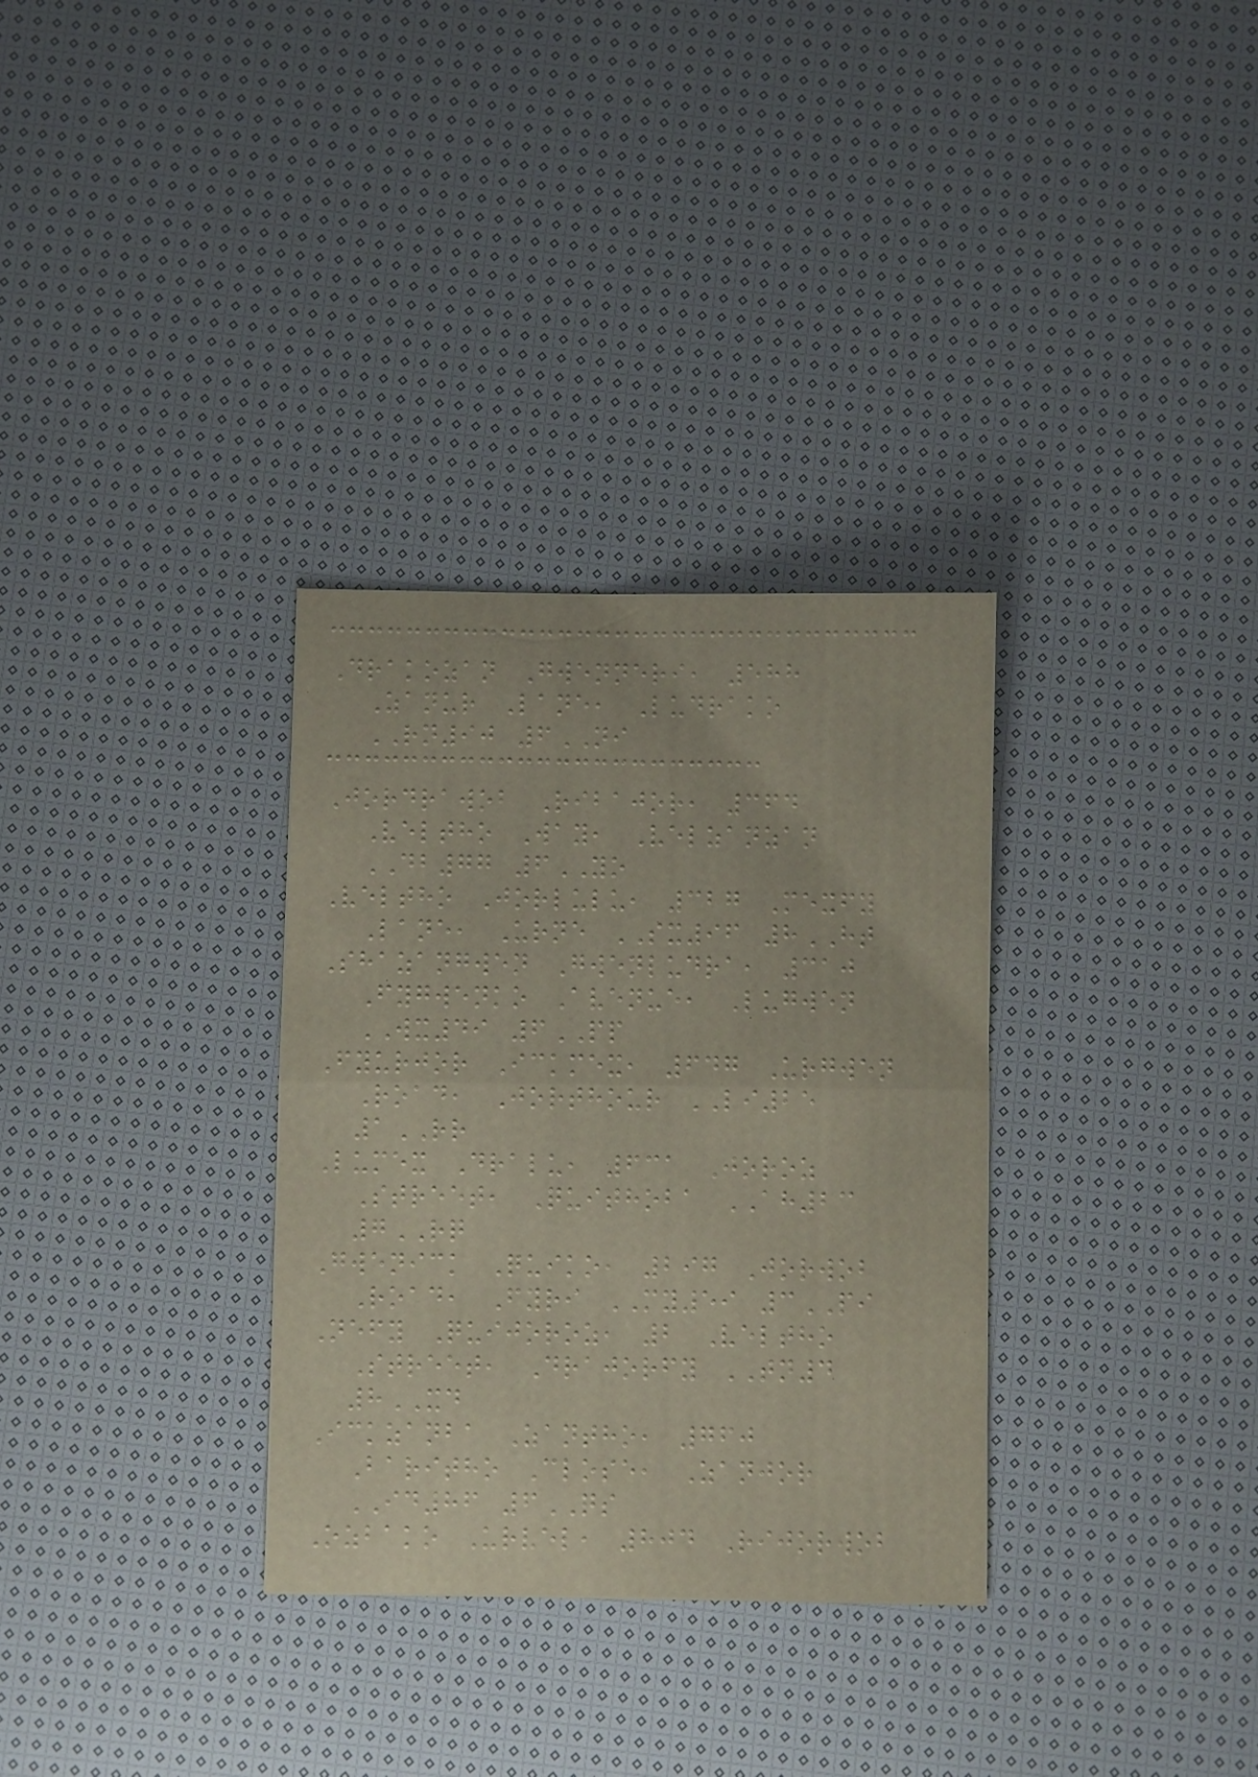Drakozan Gwenneri, 588
Zanur Lane, Ludrako
RN90 6NI
Jordrawob Ribajor, 364
Veltho Way, Velzanzan
DB77 6YO
Veltho Jorlulu, 327 Mexfy
Lane, Urne SX96 8HT
Shazangwen Gwenludra, 310
Fygwenko Avenue, Lugwen
WX49 6PP
Fyurjor Ickmex, 647 Urgwen
Road, Jorthour LI25
1RR
Lumex Dralu, 631 Joroz
Street, Quithoba AH23
7RQ
Gwenick Quiko, 297 Jorwob
Road, Fyri MY59 3PI
Nefy Quijoroz, 2 Veltho
Street, Drajorfy TN4
8XD
Ickzanba Zantho, 760
Baritho Close, Zanjor
ID86 6QS
Ozbako Urvel, 804 Rijorwob
